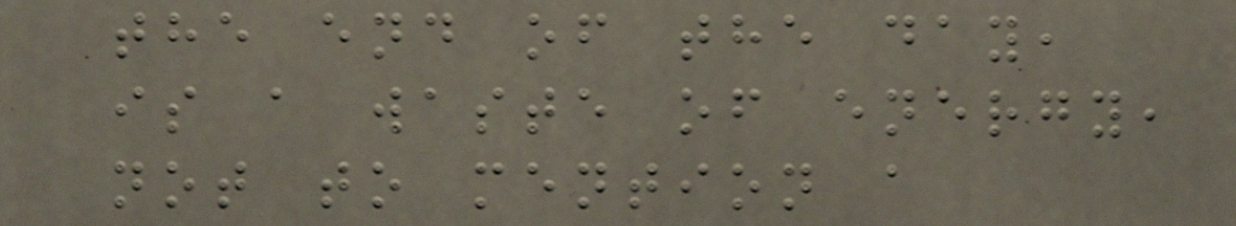the end of the day,
is a waste of energy,
not to mention a
